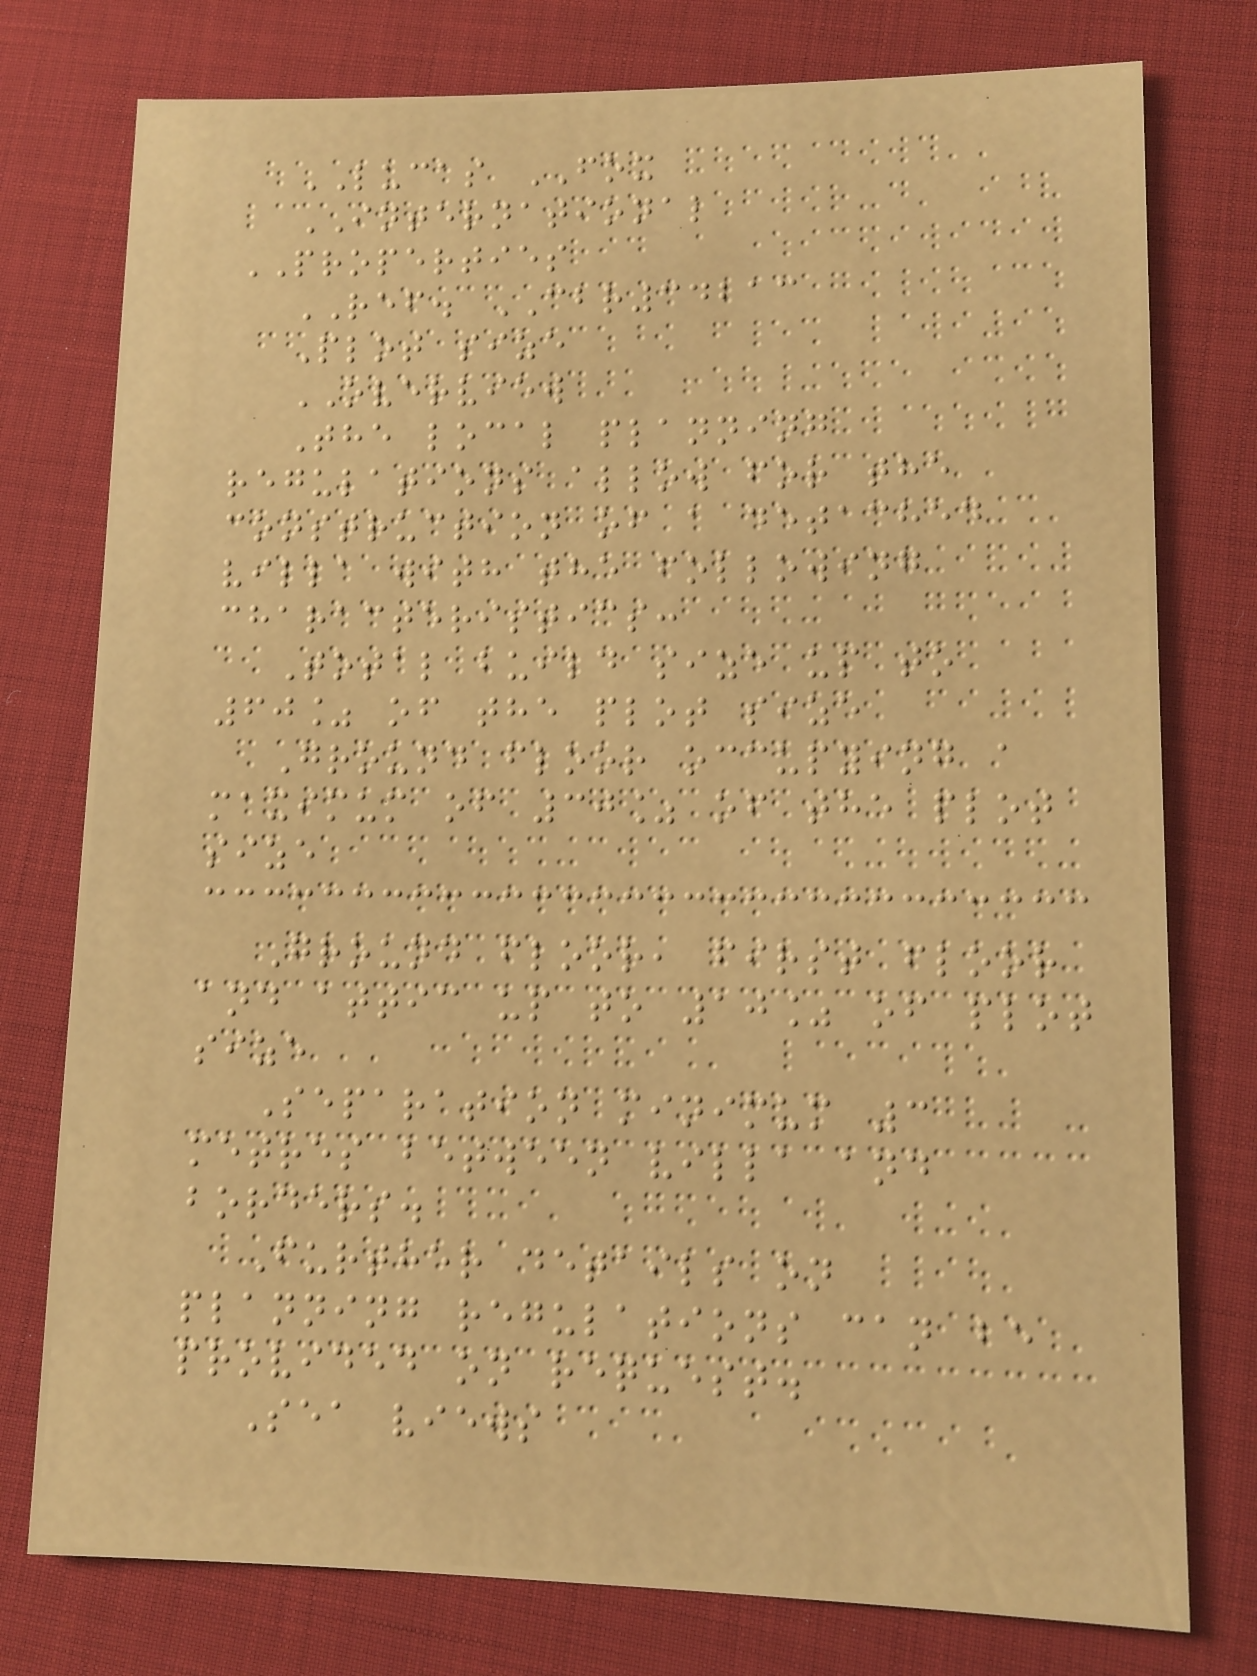LUCAS FOX
INTERNATIONAL
PROPERTIES
REF. CBR34213
Plot size
OVERVIEW
The local planning
regulations allow for the
construction of a detached
villa with the following
characteristics:
Total build size up to
60% of the plot size
Ground floor occupying a
maximum of 30% of the plot
size
Ground floor, first floor
and attic up to 10% of plot
size
Separation minimum 3
metres between villa and
borders.
Further details on
planning regulations can be
provided on request.
Sea views
